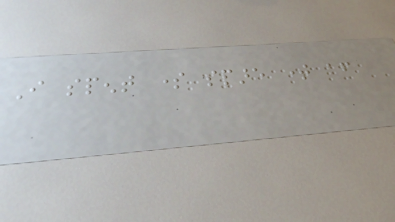I spent some spare time after
